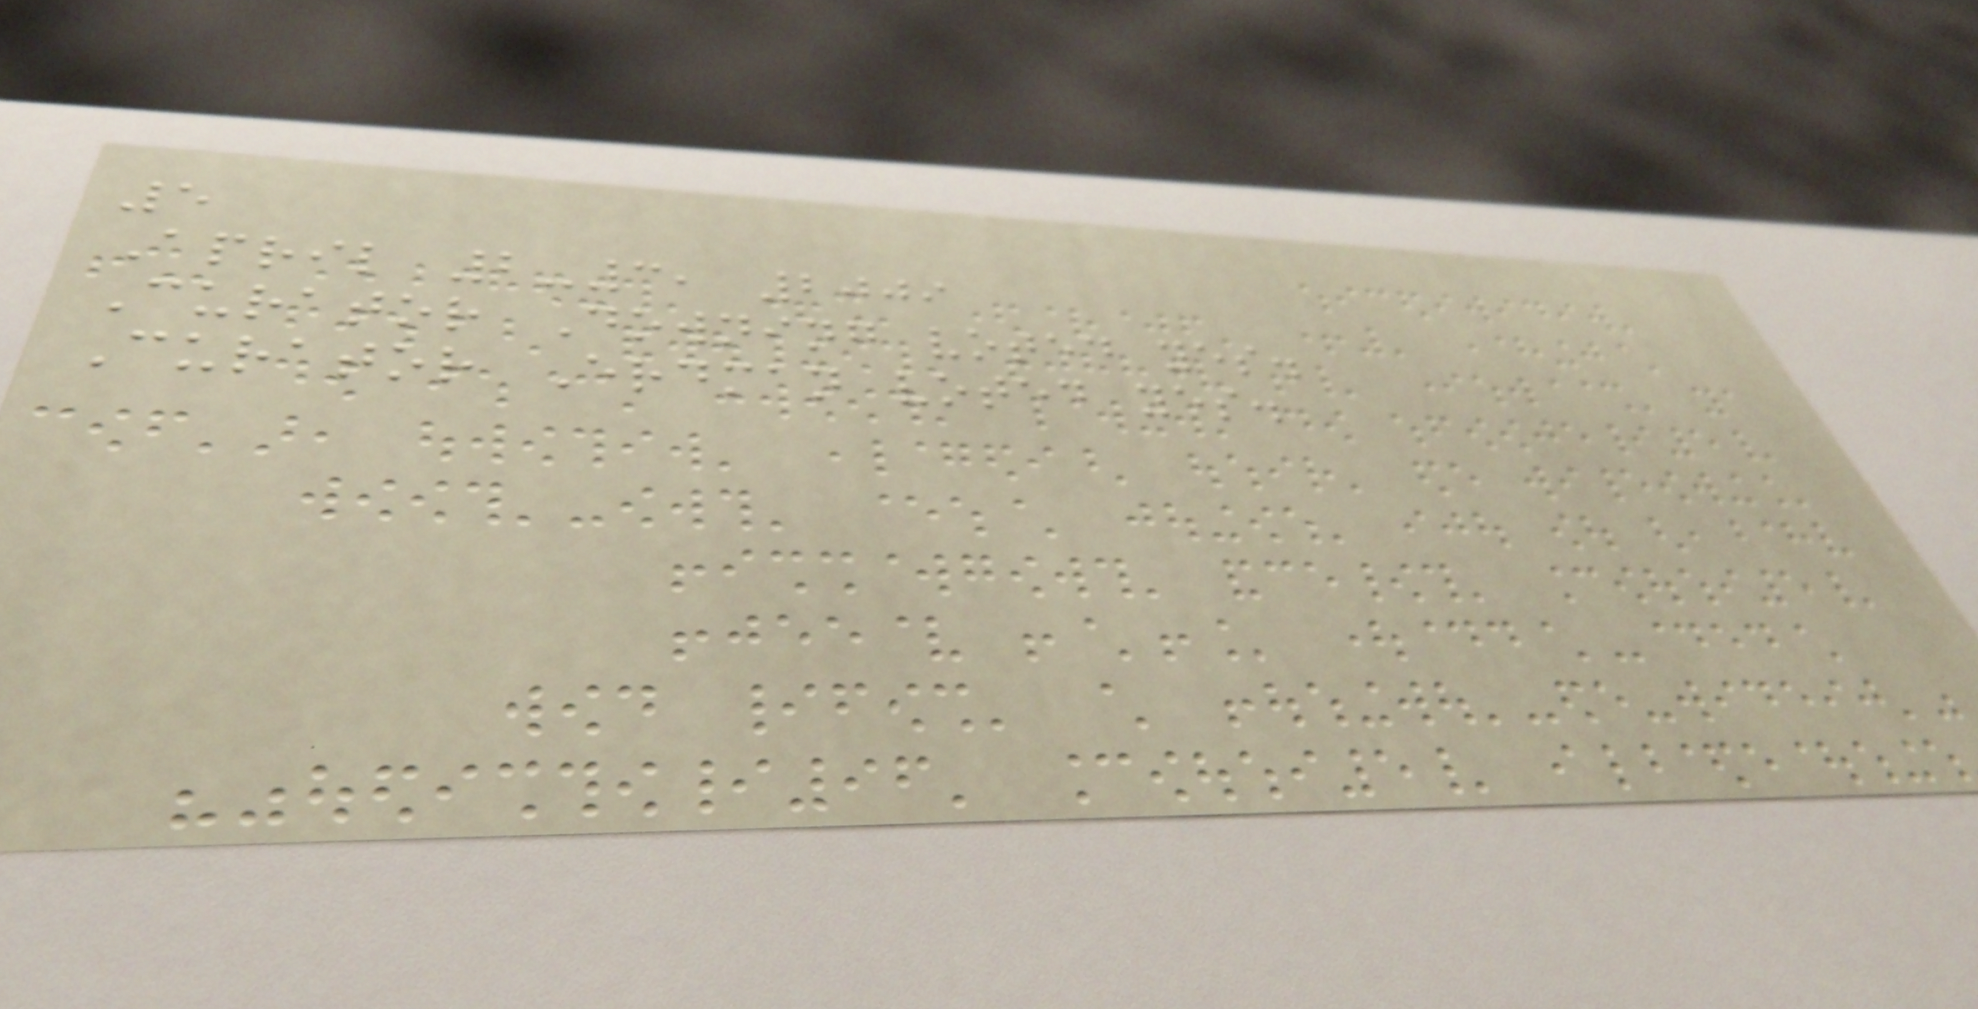5
April 2-3, 2009
Curator Downing voted yes.
Curator Erdman voted yes.
